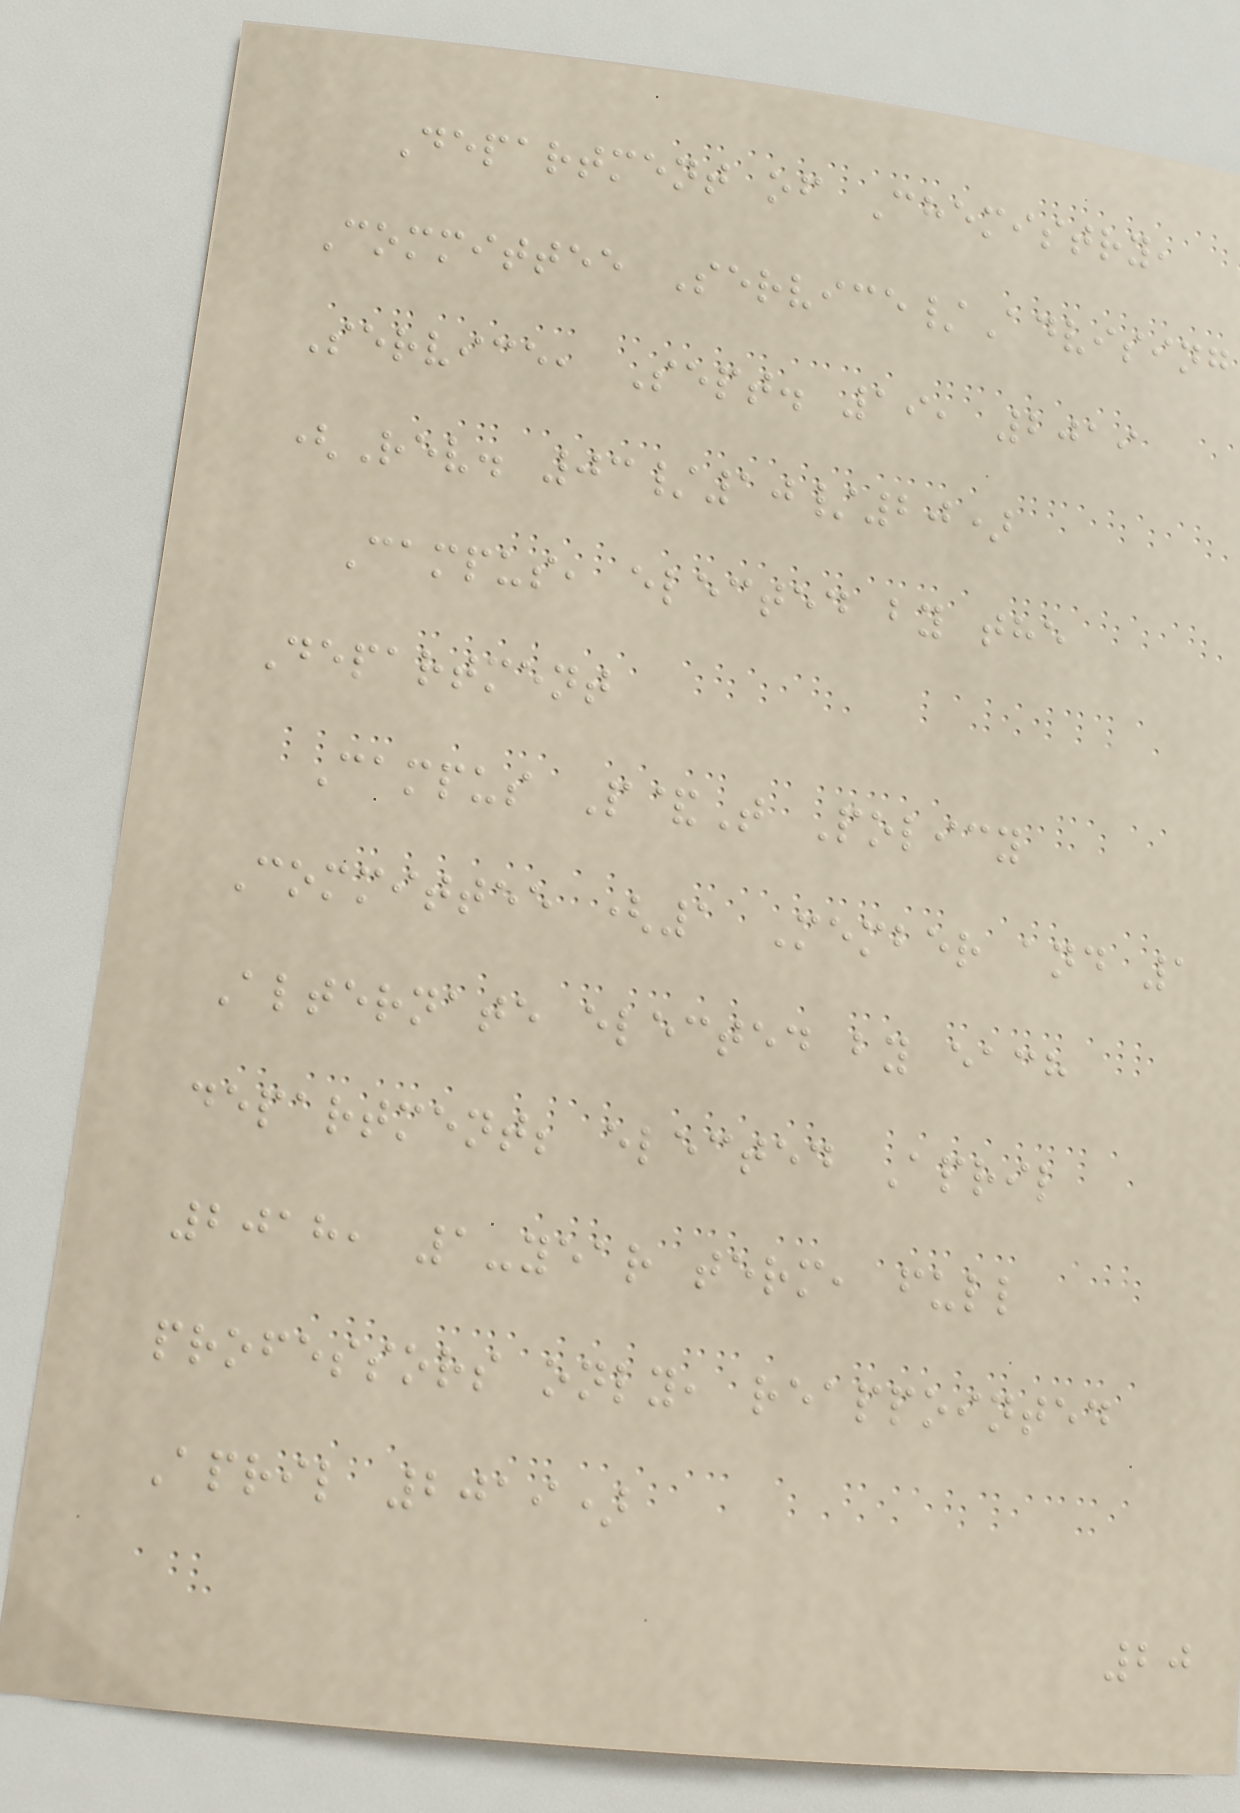Department of Chemistry,
Committee Service/Advising
Service, Sept. 19, 2019
(Rev. 03/10/20)
Campus, elected by the
Department
Campus P&T Policy
Committee (1 Member and 1
Alternate elected by each
department; elected April
2018, 1-year term, full
professors only, reappointed
April 2019)
20
